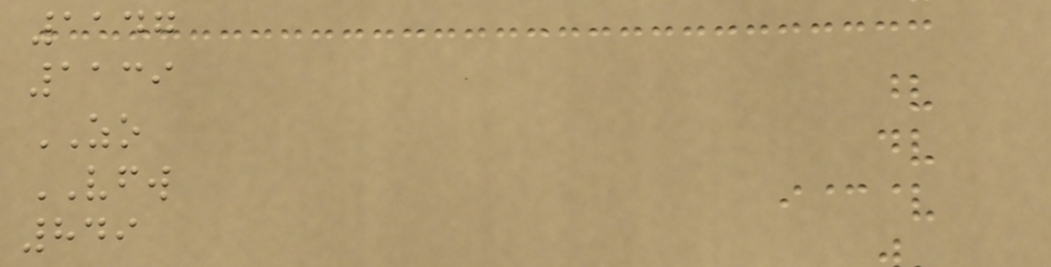1147
1139
ZO
VFW
849
